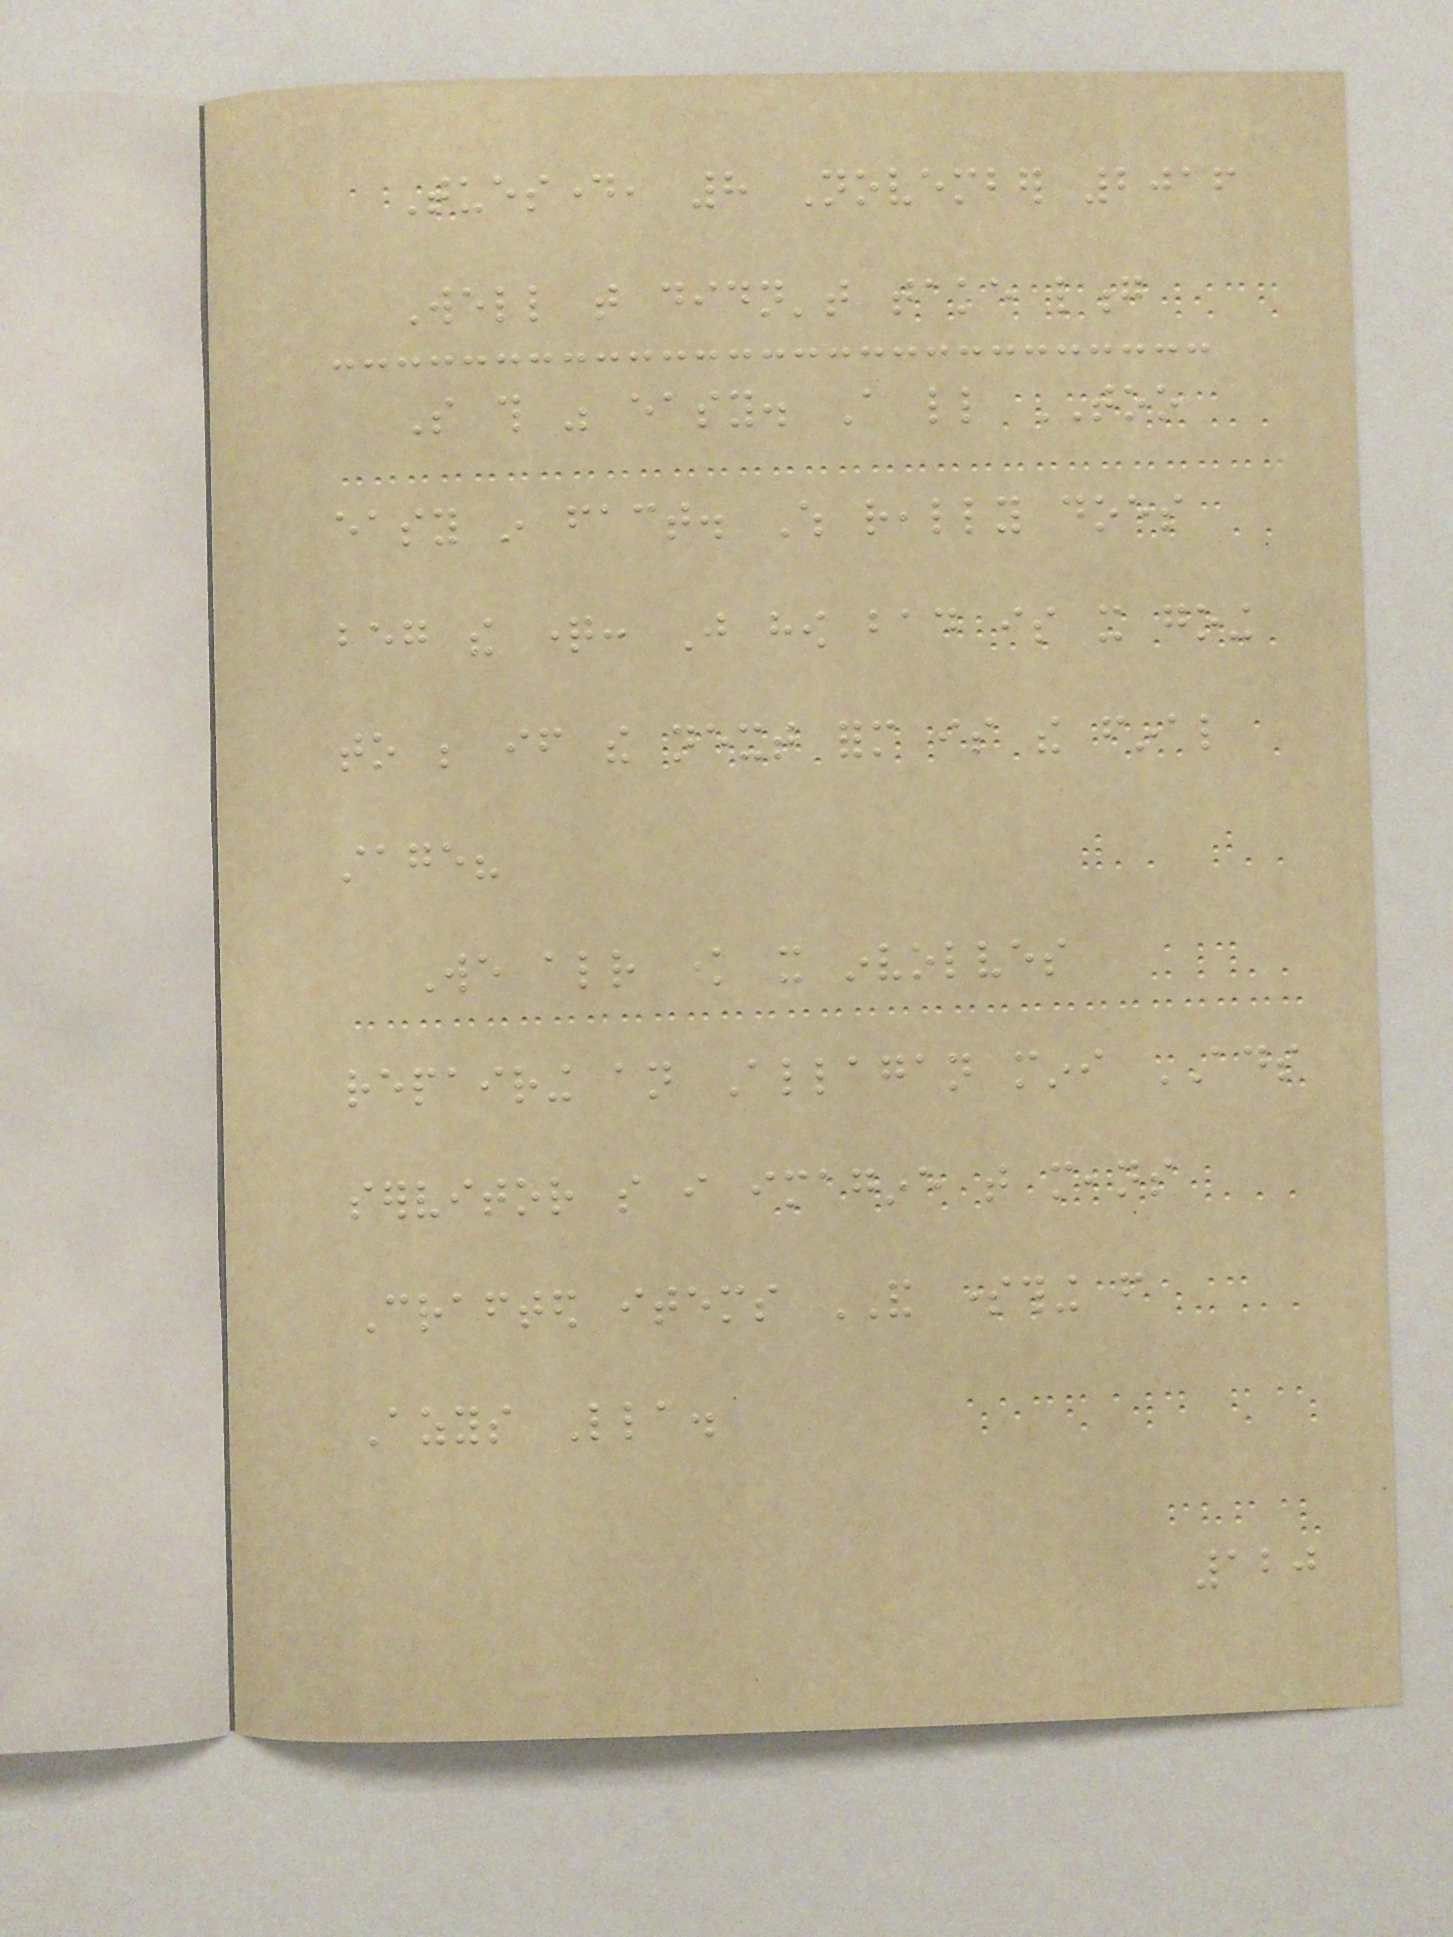Tuesday, 8 November 2016
Well that didn't take long
So this was easy. A little TOO
easy in fact. Which really does
beg the question: Just how bad is it going
to be if the next form is the final
stage?
We already know it involves
repairing an Allagan mini ADS
servitor so i imagine that means
Crafted items AND something from
Azys Lla.
120
